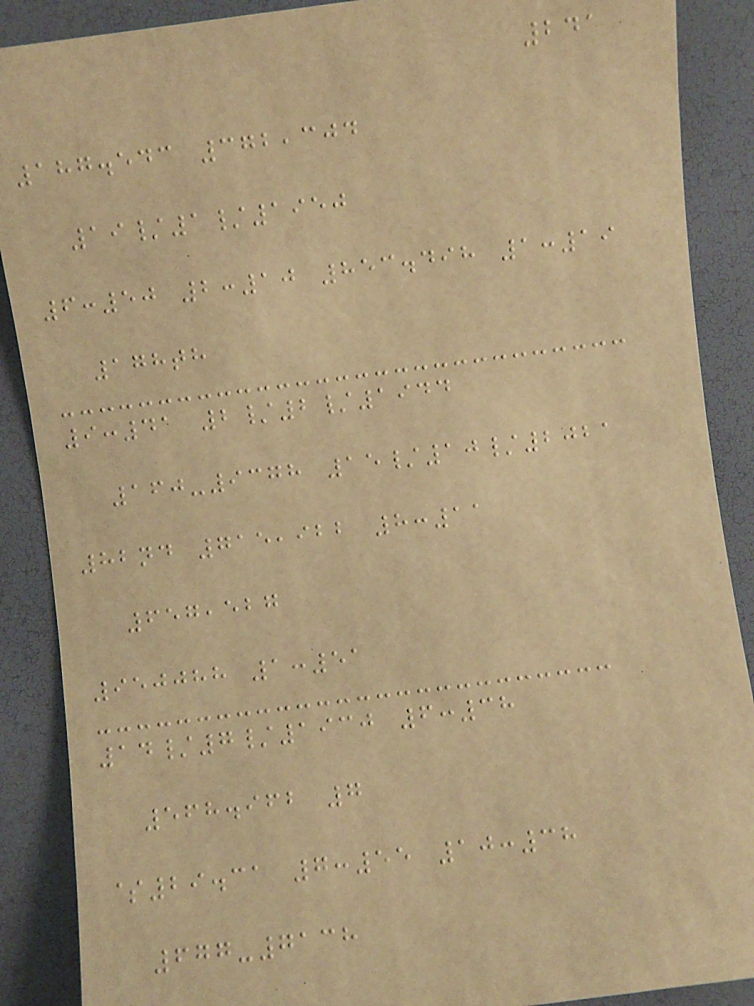241
187.543 372,304
19/1/1950
6:50 2:10 853.498 1:19
178th
9:41 2/2/1944
160-9378 15/10/2021
82nd 715,922 8:11
657,527
950088 1:51
14/7/1930 6:38
568.962 7
$29.31 7:55 10:38
677-7138
